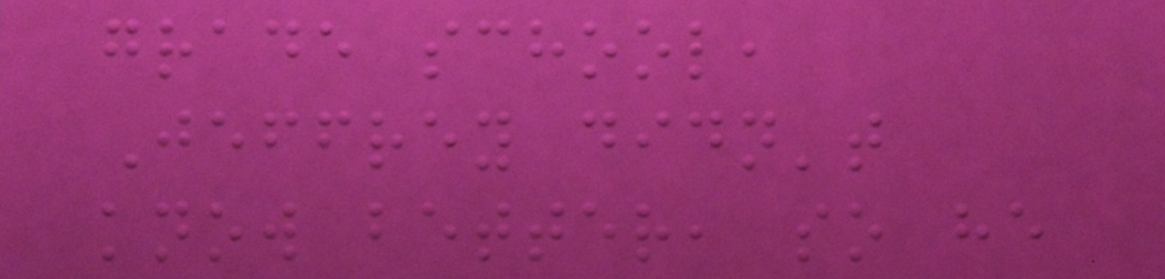grade school,
Jeffrey didn't
know better, so he
